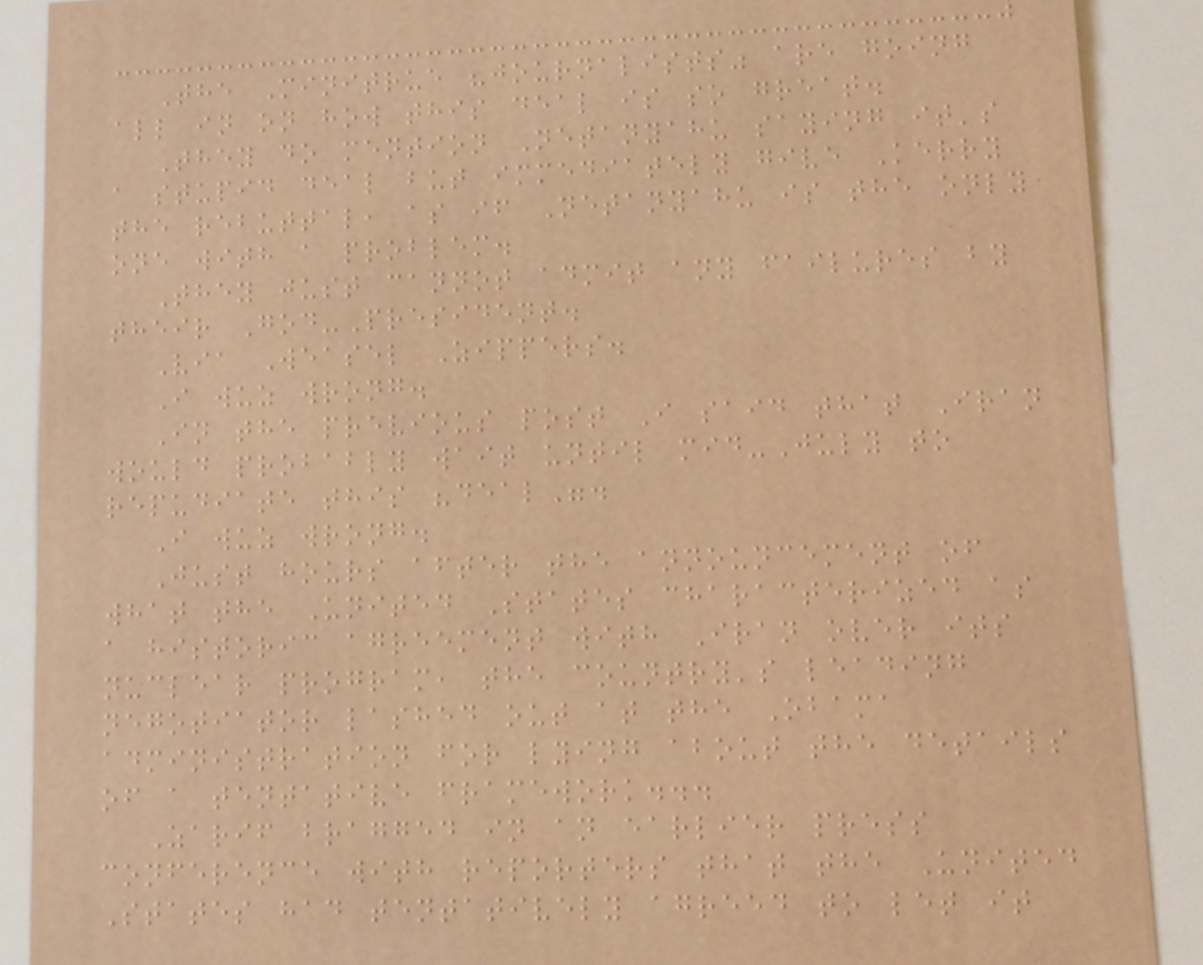The Minitrue "journalists" are going
all in on how this deal is so great.
They do mention Netanyahu saying it's
a stupid deal but immediately give Kerry
the rebuttal, as if Netanyahu is the only
one with a problem.
They just cannot admit any failures by
their God-President.
Via Weasel Zippers.
I wuz wrong.
In the previous post I said that Iran
would probably wait until mid-July to
repudiate this "deal".
I wuz wrong.
Just hours after the announcement of
what the United States characterized as
a historic agreement with Iran over its
nuclear program, the country's leading
negotiator lashed out at the Obama
administration for lying about the details
of a tentative framework...
Zarif bragged in an earlier press
conference with reporters that the United
States had tentatively agreed to let it
